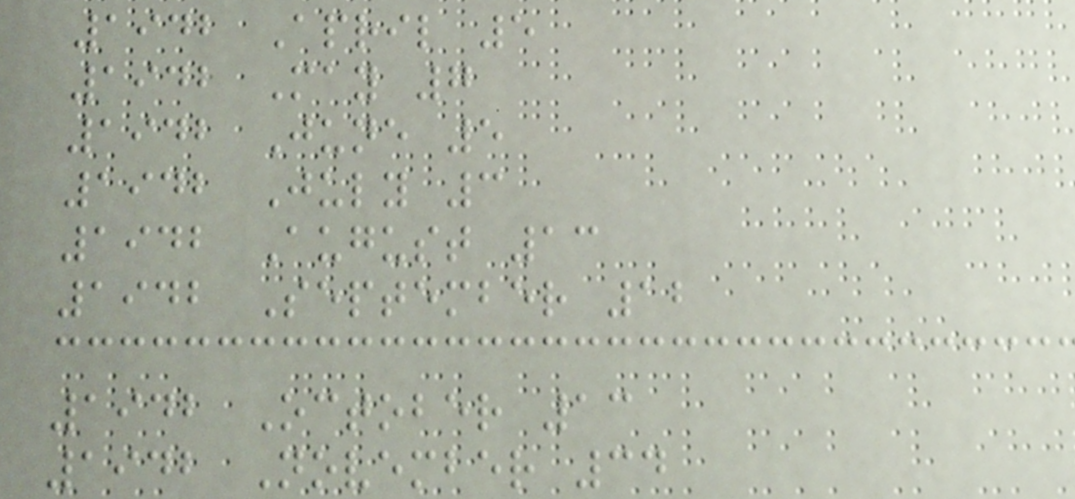1942 April 5
1942 May 7
1942 June 5
1942 July 3
1942 August 13
1942 September 12
1942 October 13
1942 November 34
